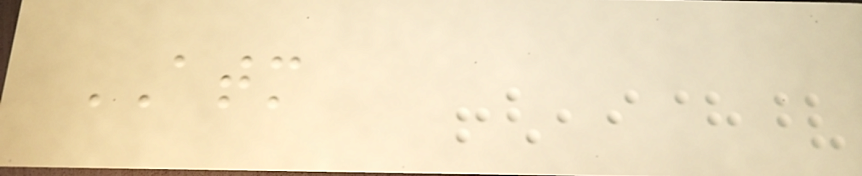ATM
